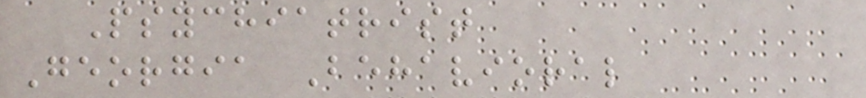Psychiatrist
Georgia Behavioral
